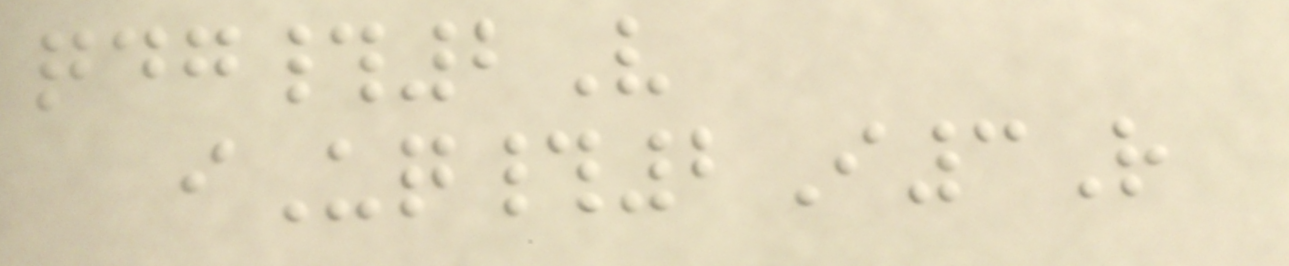qdg#2V
iUq#2I3R
